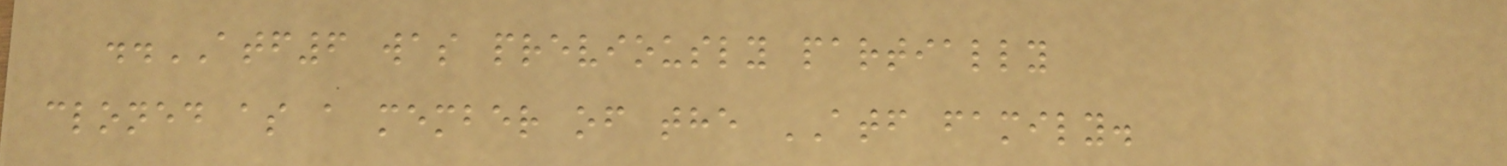..ATF6 was previously partially
cloned as a member of the ATF family.
